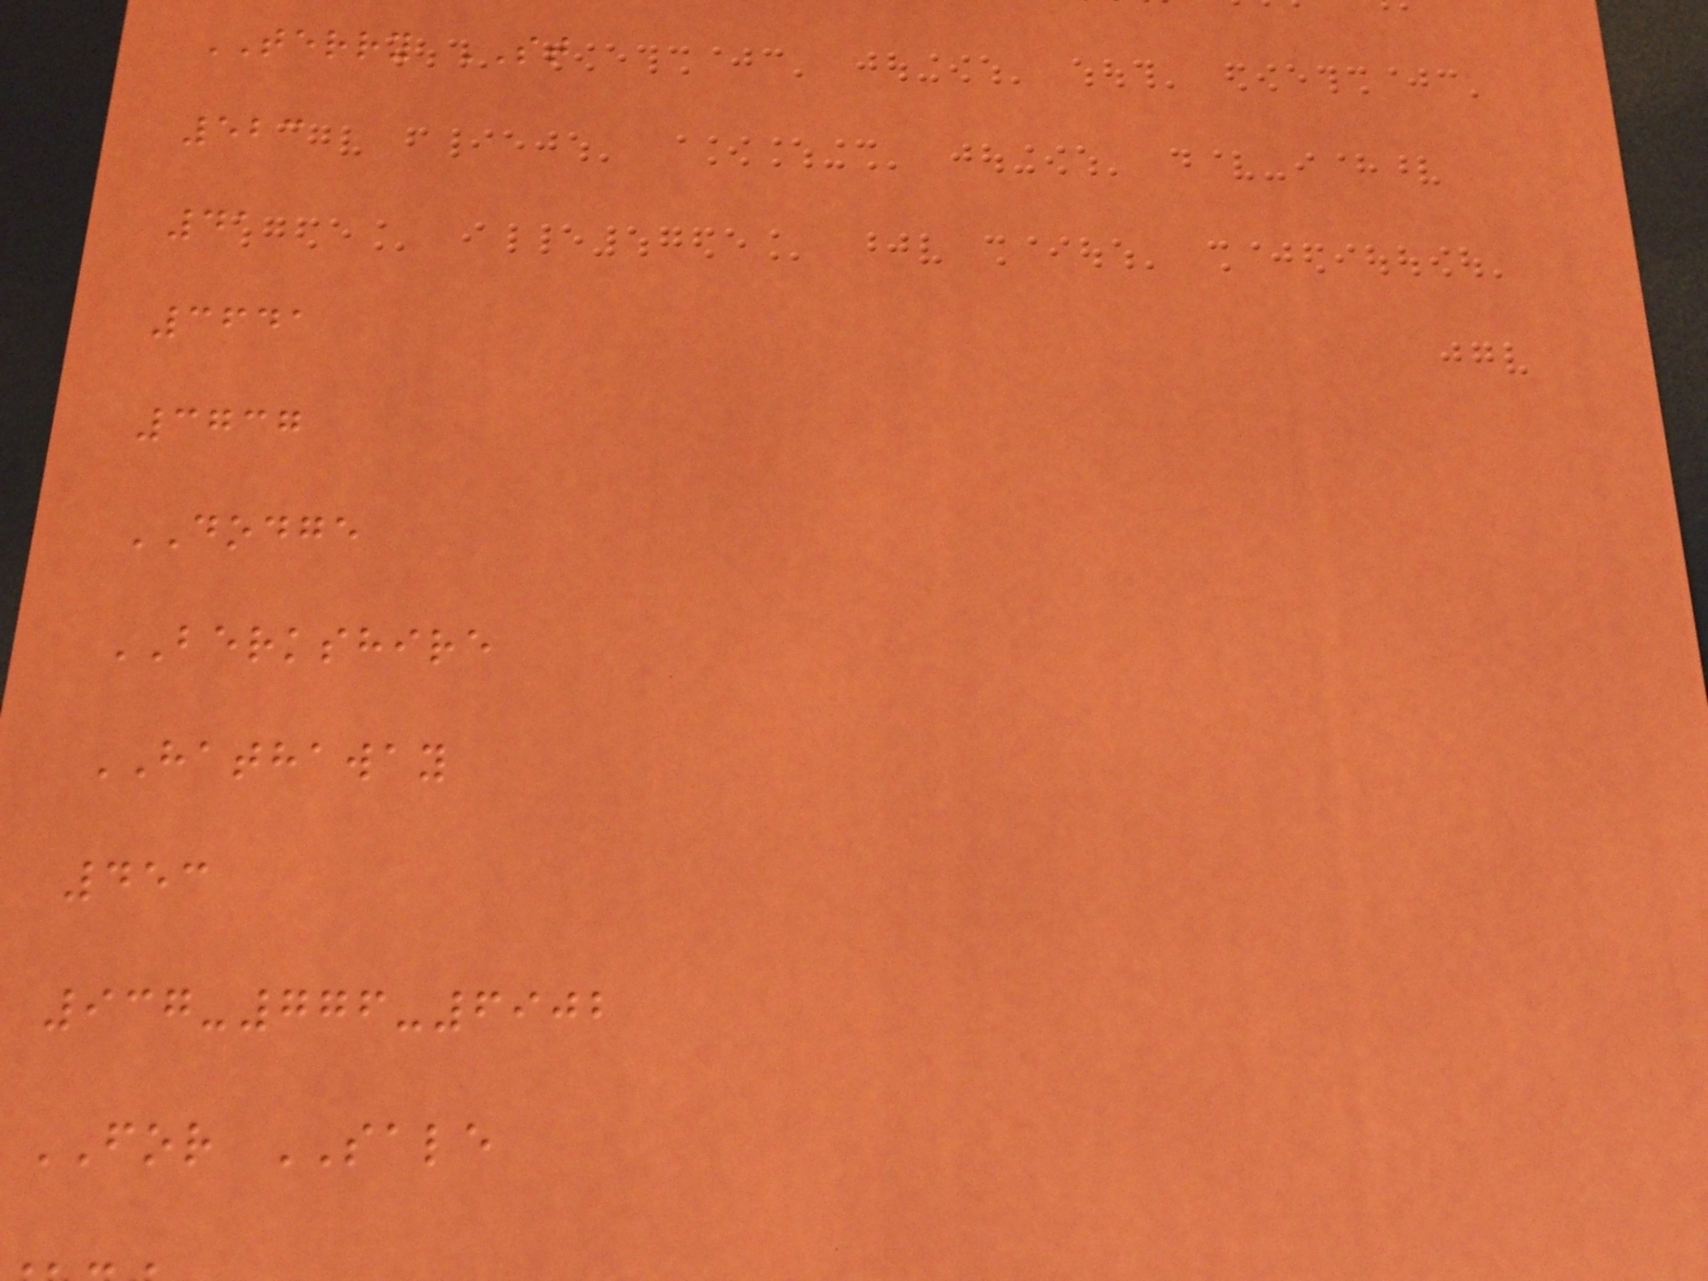TERRY ST
523
41
3641
3737
DODGE
BERKSHIRE
HATHAWAY
453
937-776-6902
FOR SALE
